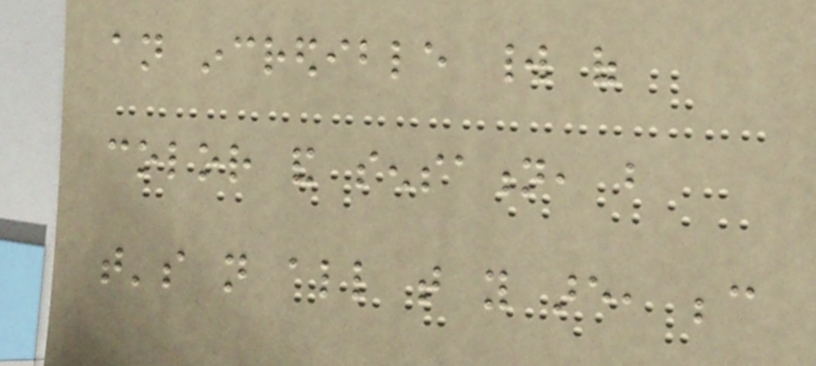an incredible world of
color and sensation, but
that's not all that you are, because
